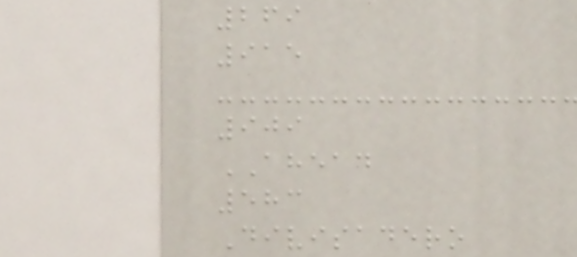269
915
909
AHEAD
583
Divisadero
